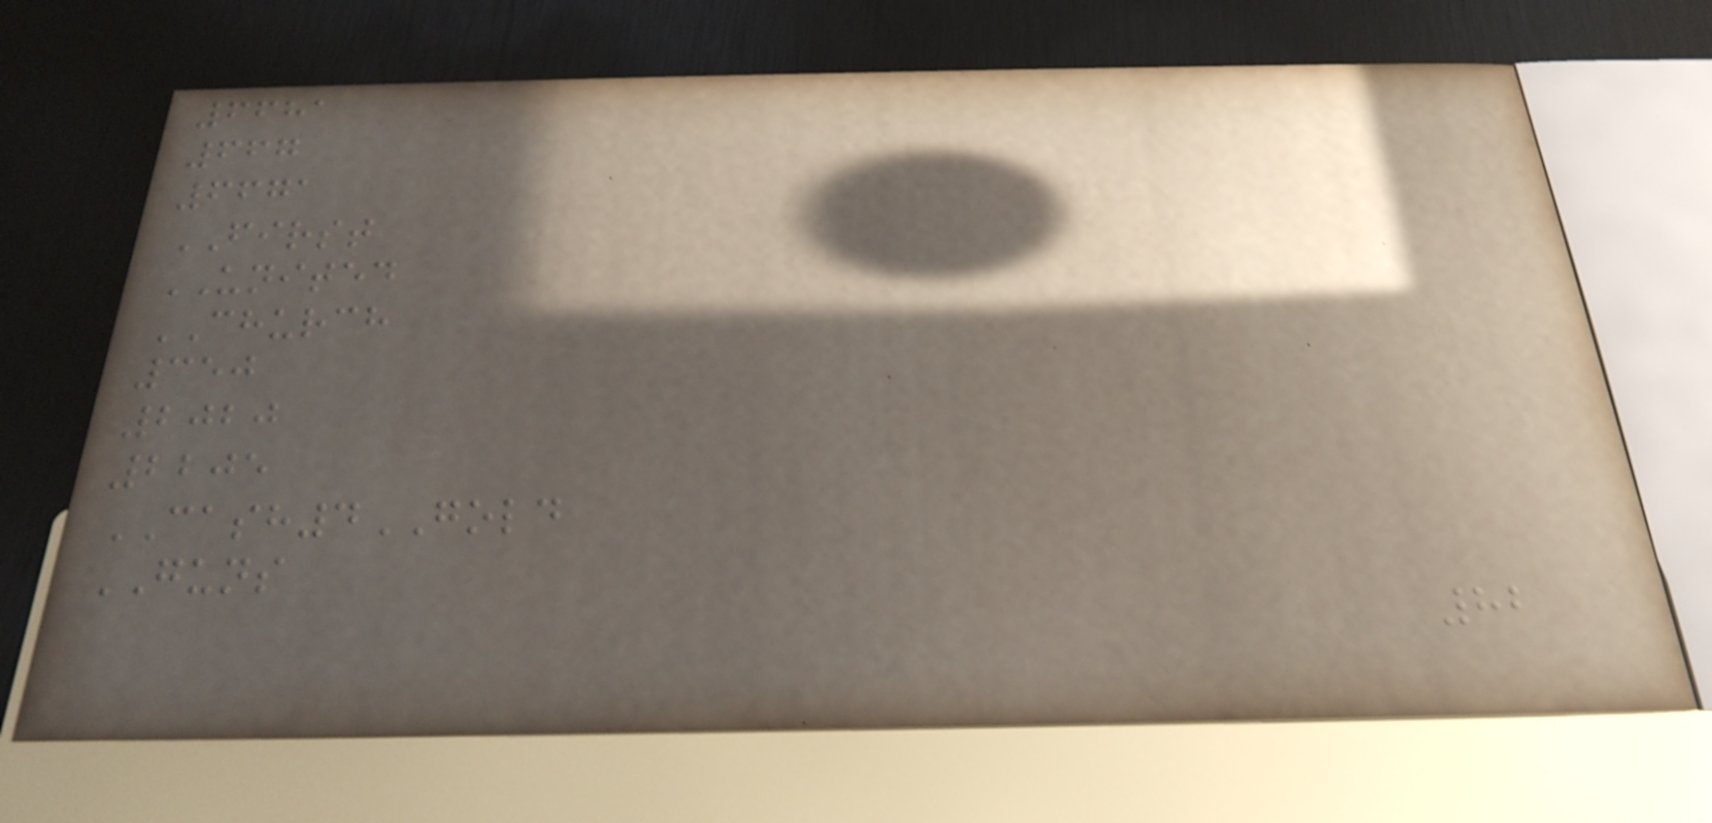6681
667
6671
FIRST
UNITED
CHURCH
350
2020
2205
CASH4GOLD
GUNS
82
